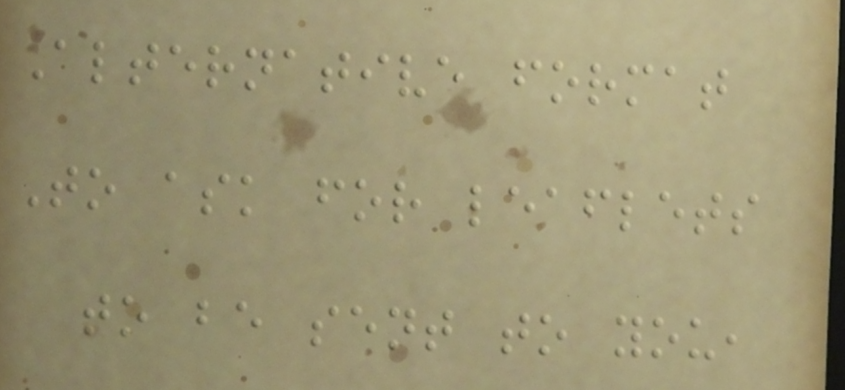Alternative format
To ask for leaflets
to be sent to you,
